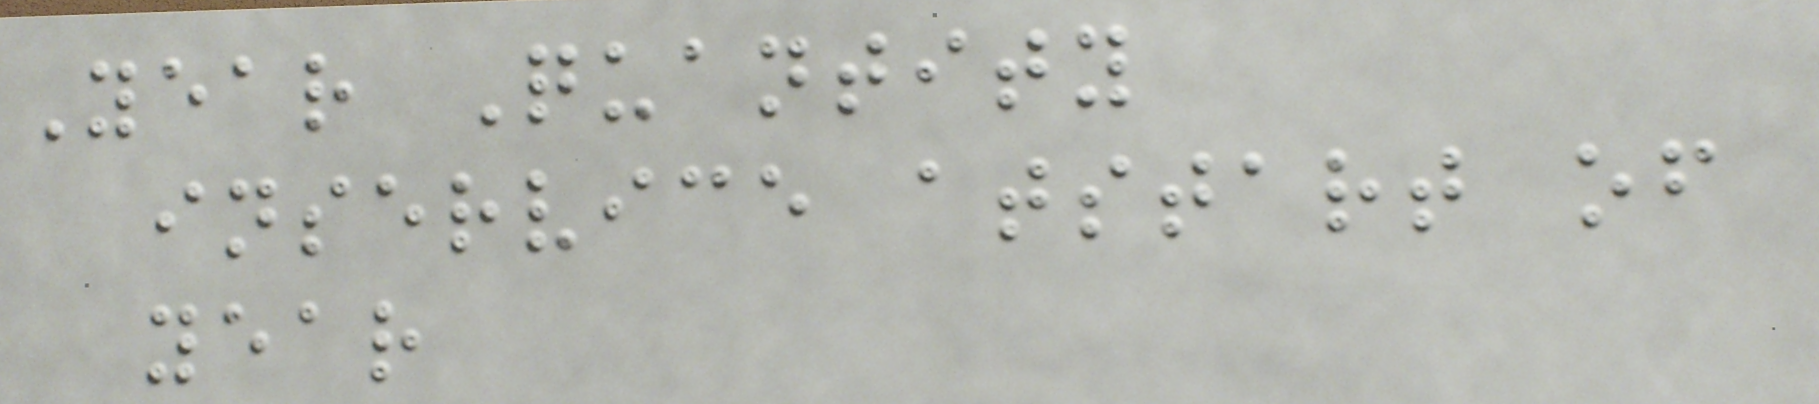Year Quantity
inservice atstart of
year
